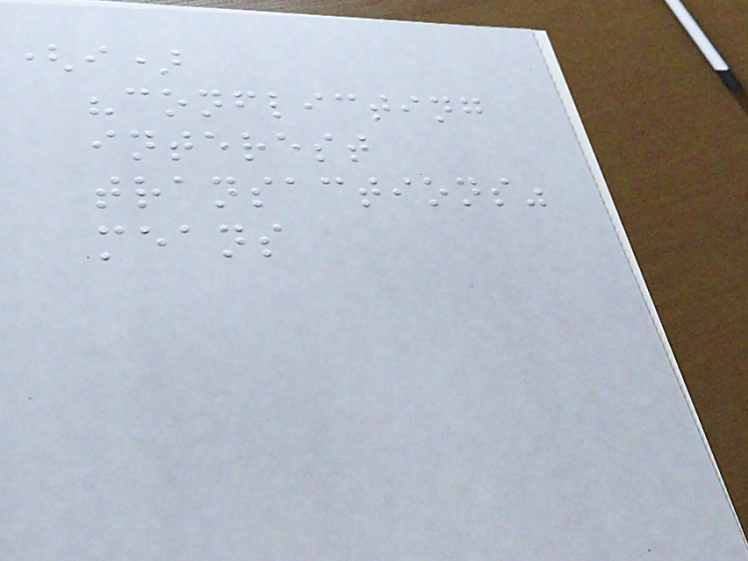(i)
"conflicting
interest
transactions"
means
